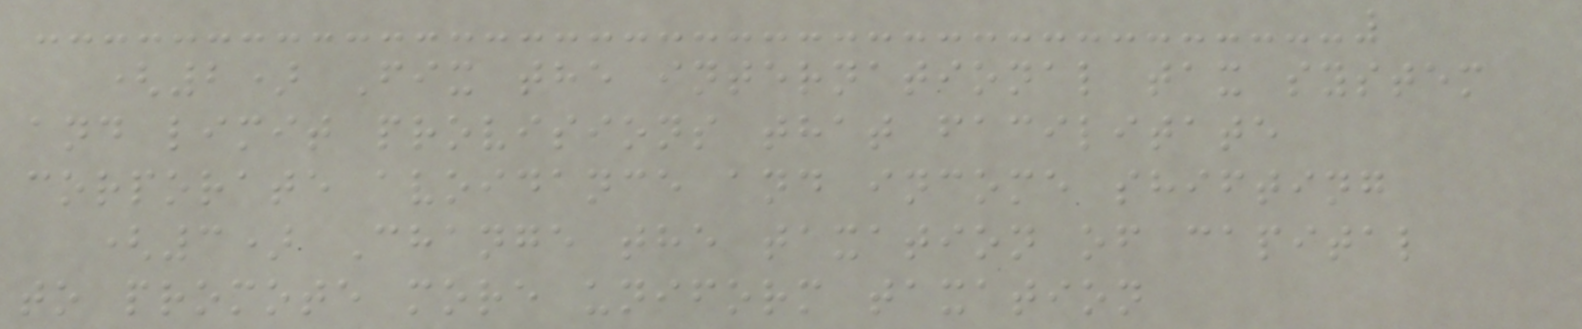(2) Fix the international tax system
and limit provisions that facilitate
corporate avoidance and income shifting
(3) Change the taxation of capital
to promote more uniform taxation
